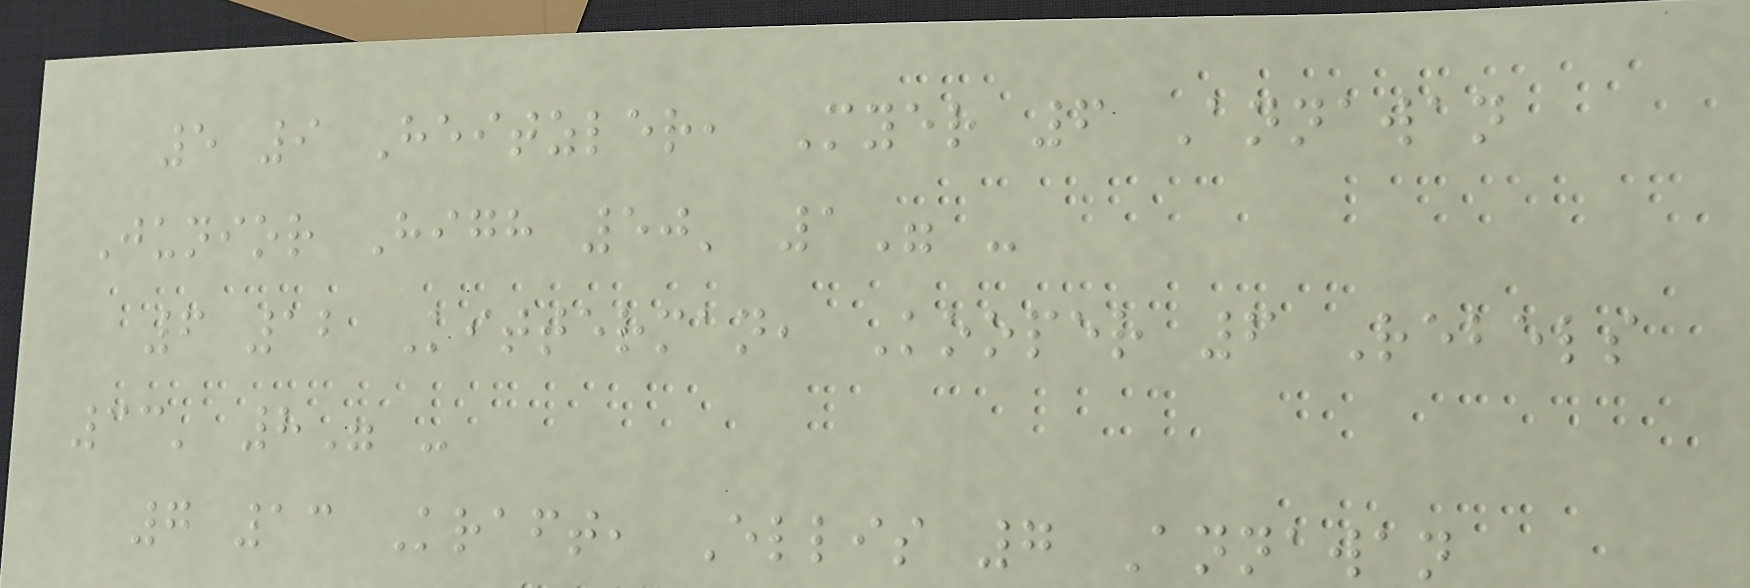5 9 Heitzler, Myer 6 Annawan
Junior High 50' 1" -
6 12 Kitterman, Kooper 6 Rebels
33' 8" -
7 13 Kraft, Ellis 7 Annawan
